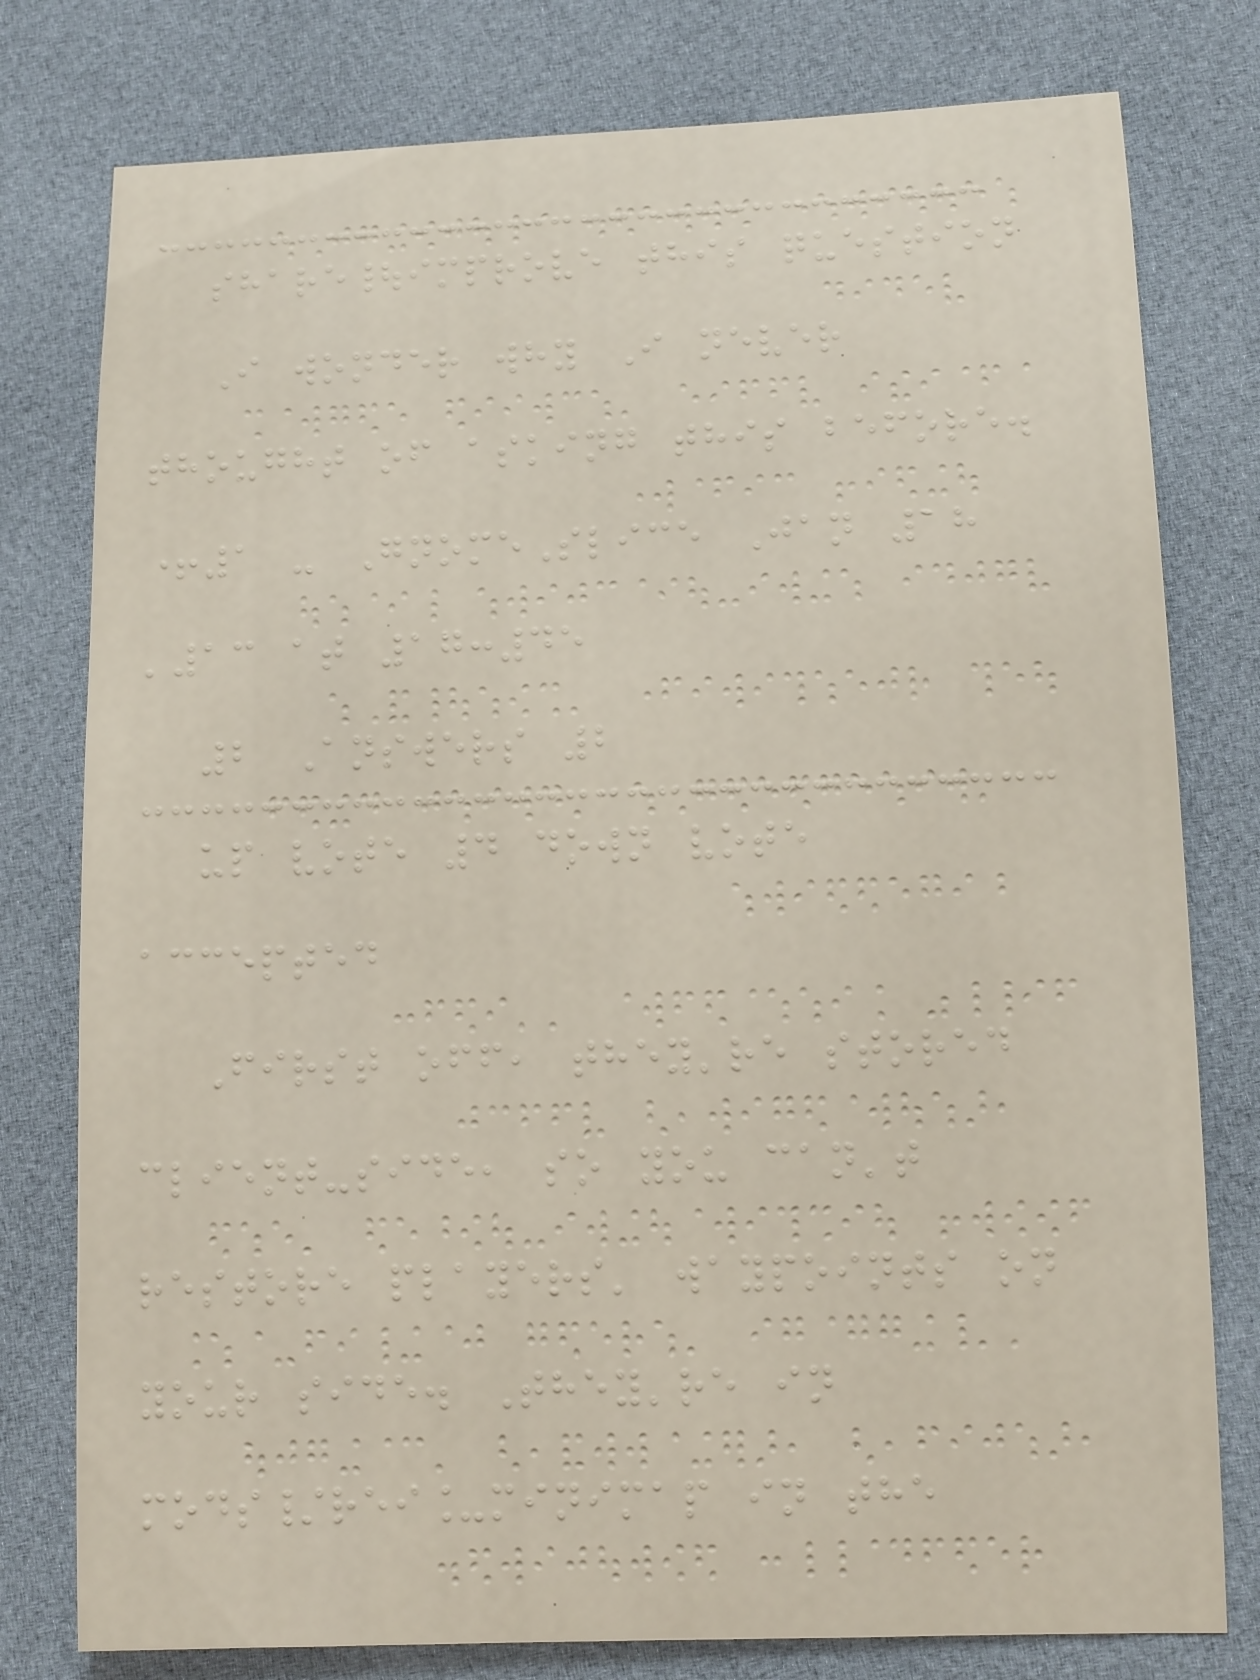share|improve this question
I wonder why I never
thought of asking this before.
+1 - GnomeSlice Jan 18
'13 at 17:45
2 Answers 2
up vote 4 down vote
accepted
First off, they're stored
client-side, so you can't
restore players' waypoints on
your side. They're in
mods/rei_minimap in the
